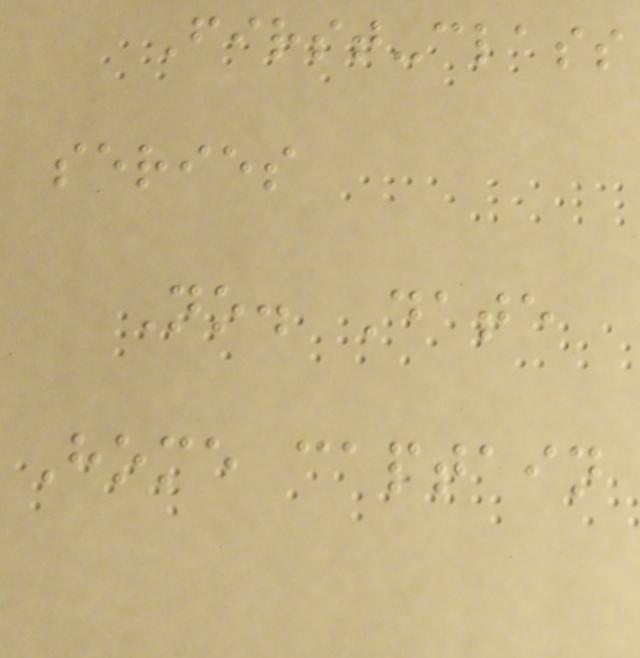First-class
series
No. Date
Home captain
